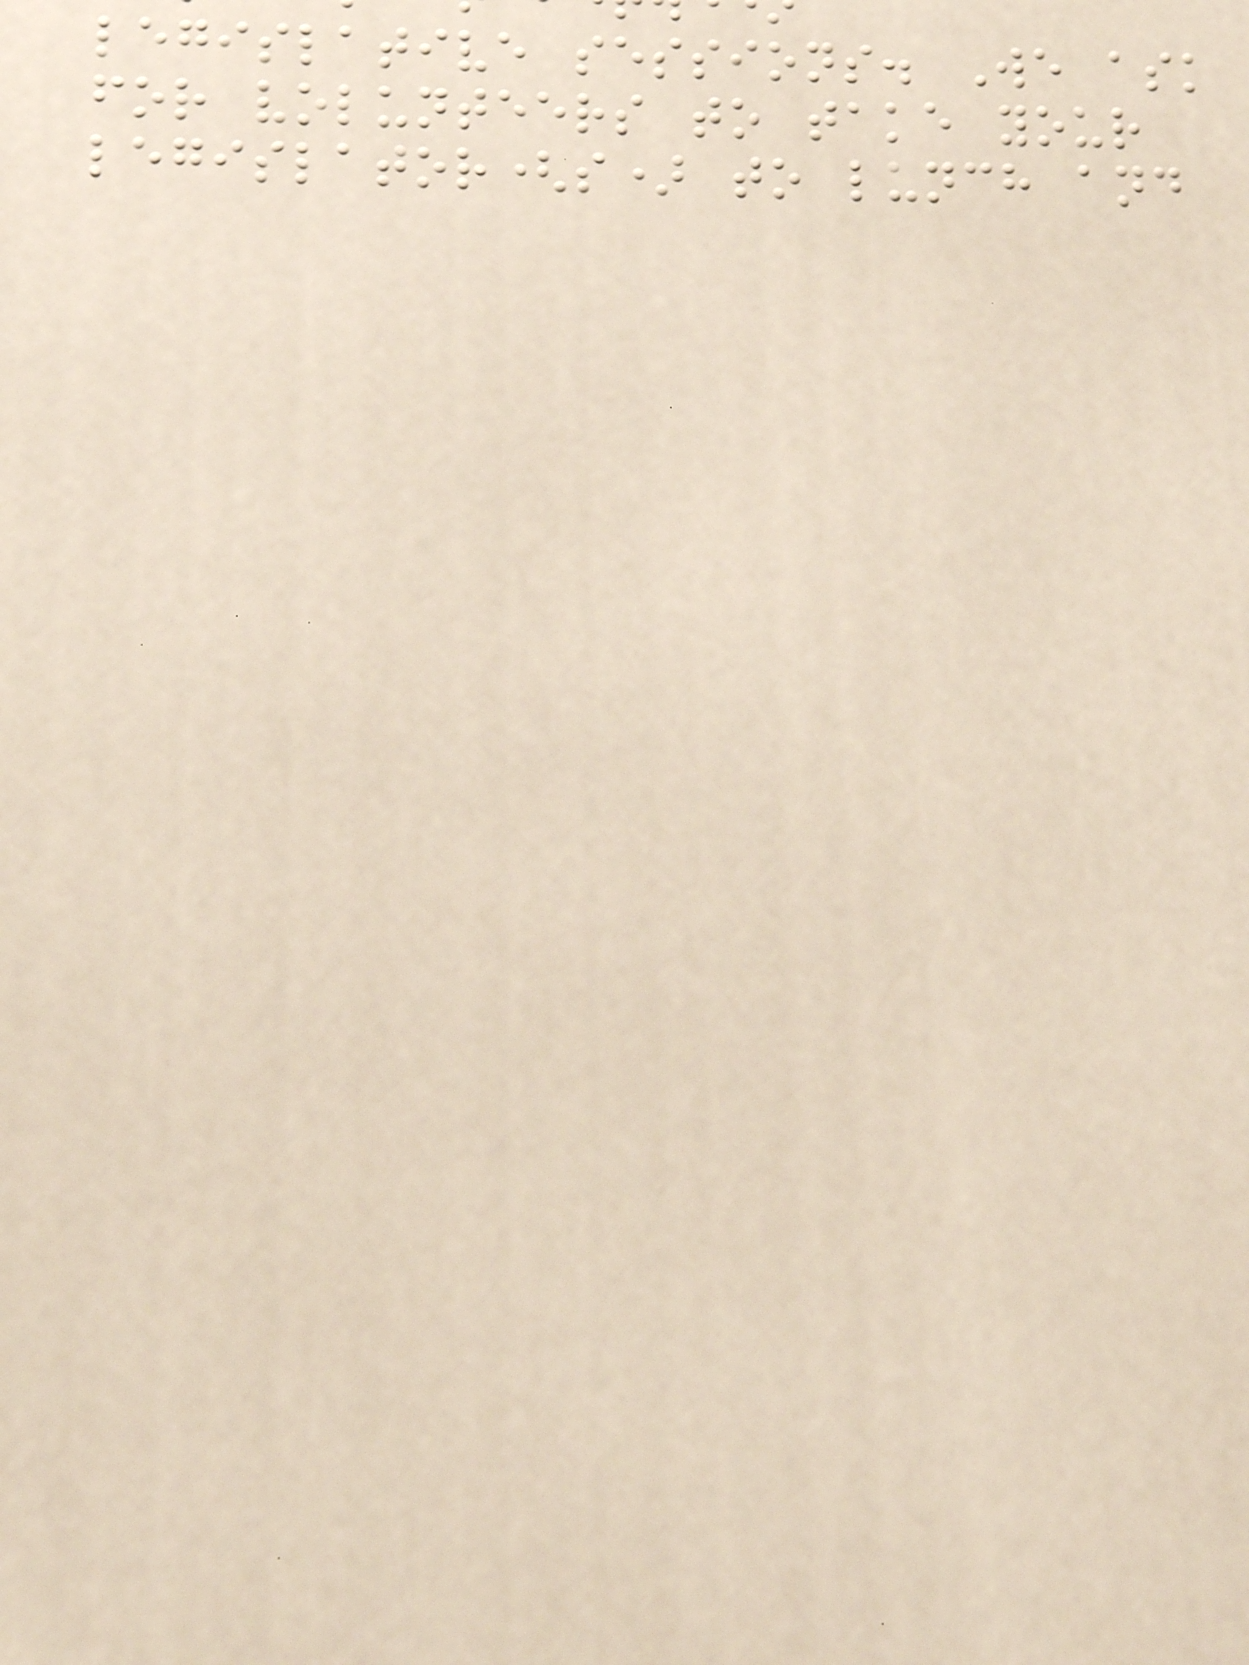legislative sessions. We ask
for volunteers to take your
legislator(s) to lunch and
